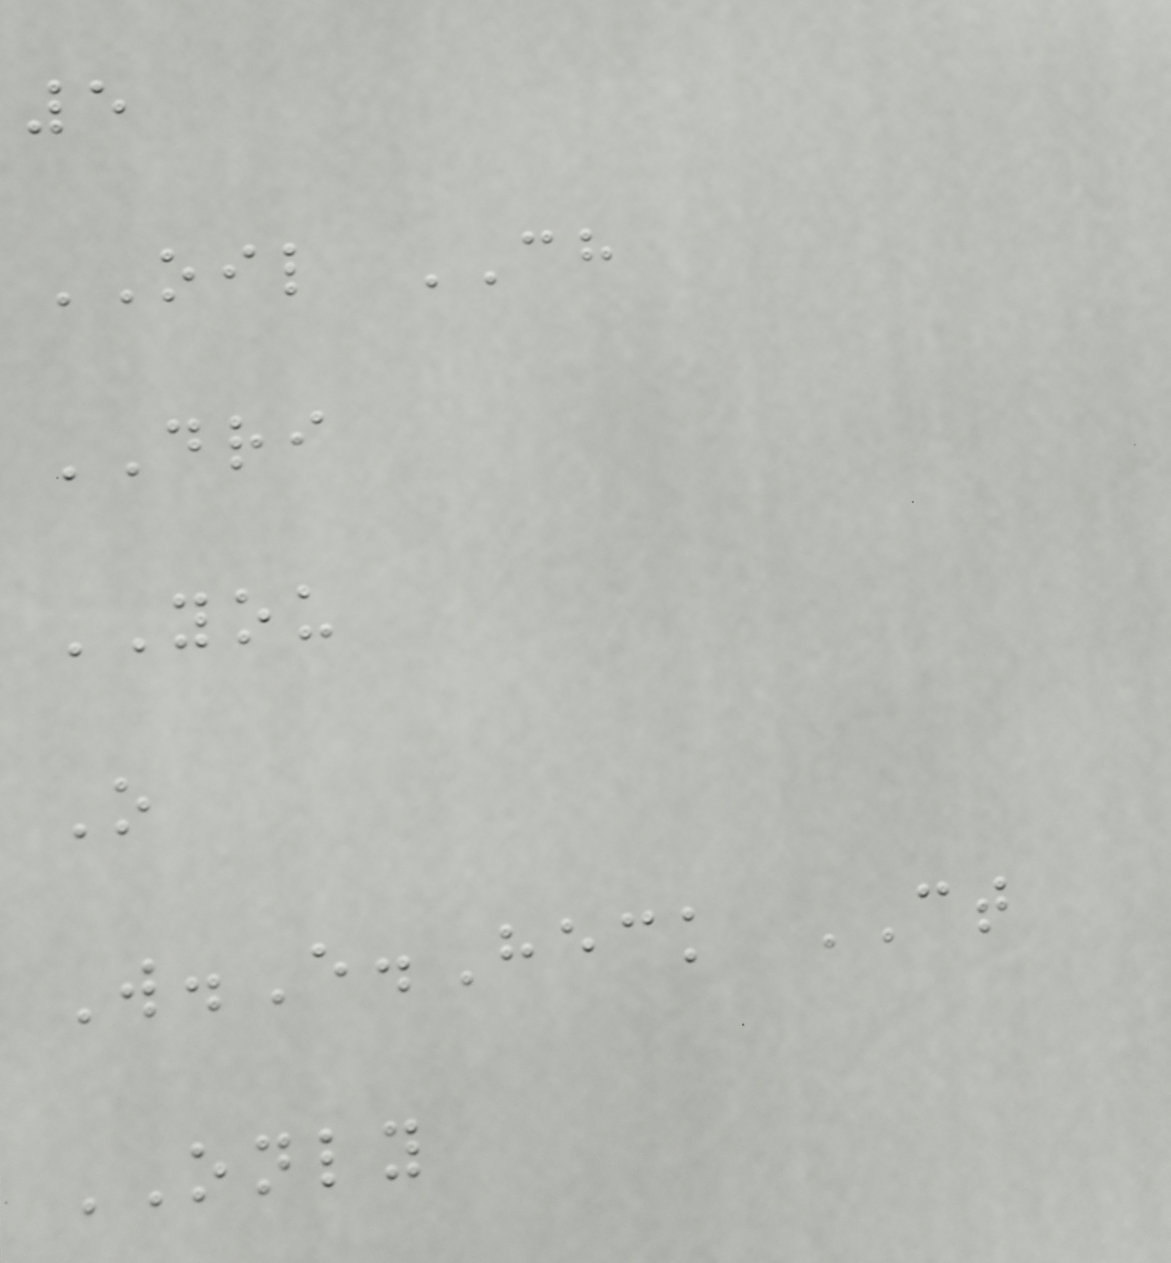5
OIL CH
DRI
YOU
O
W.E.Heck CT
ONLY
